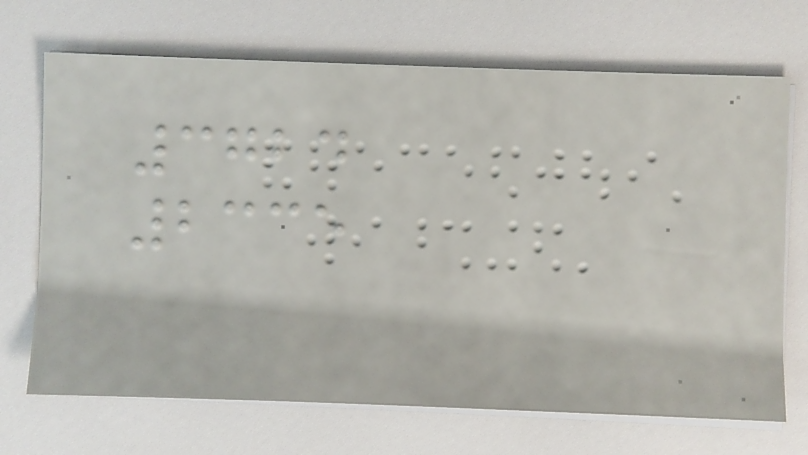3724
2335
